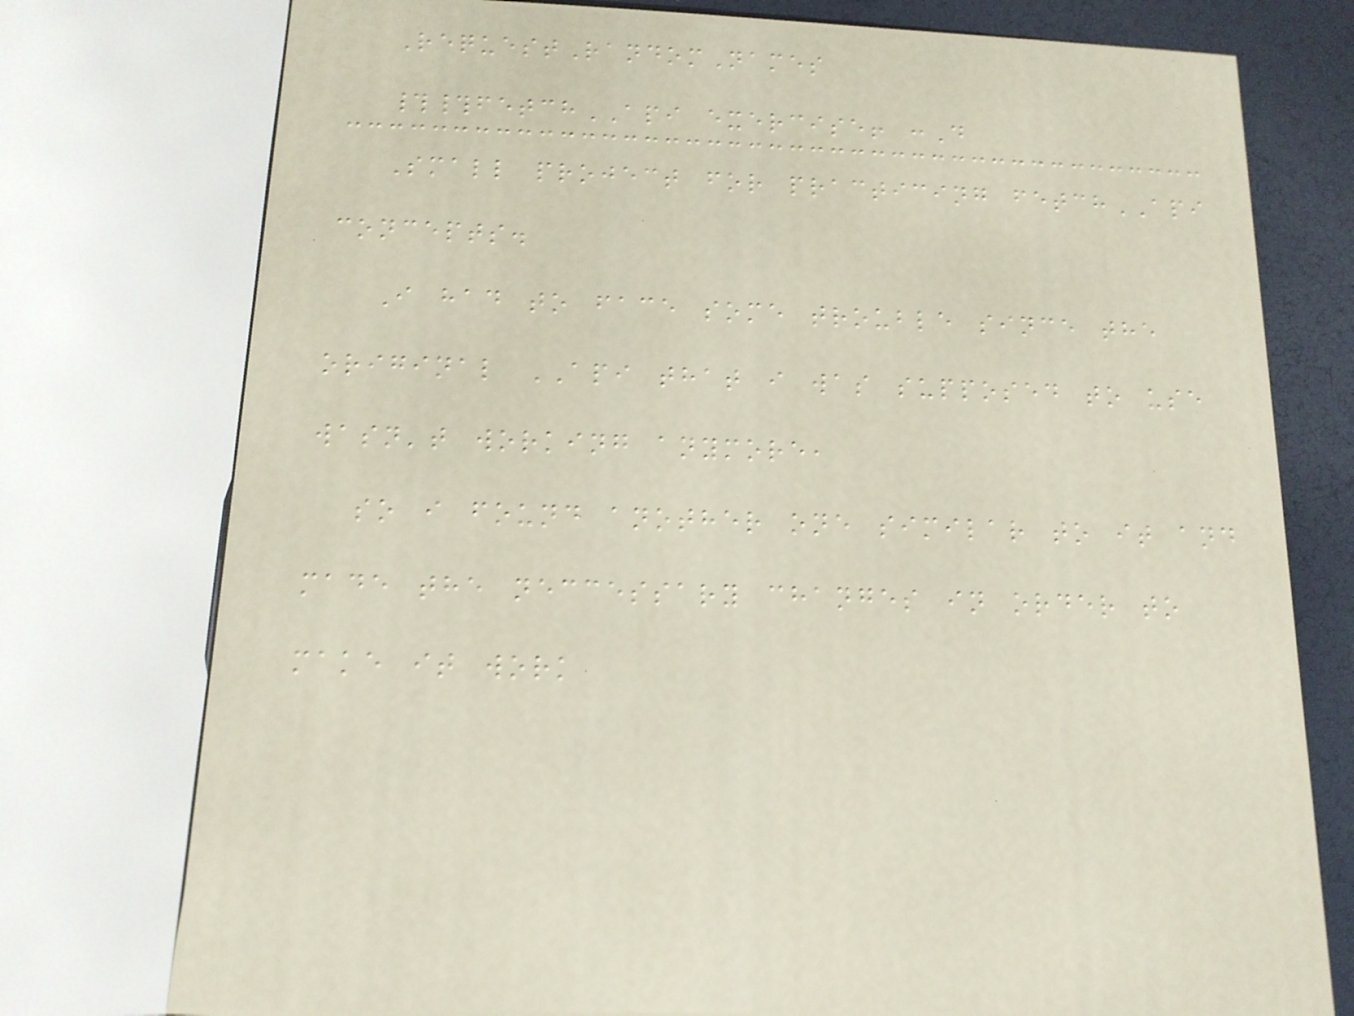RequestRandomNames
##fetchAPI exercise! :D
Small project for practicing fetchAPI
concepts.
I had to face some trouble since the
original API that i was supposed to use
wasn't working anymore,
so i found another one similar to it and
made the neccessary changes in order to
make it work
